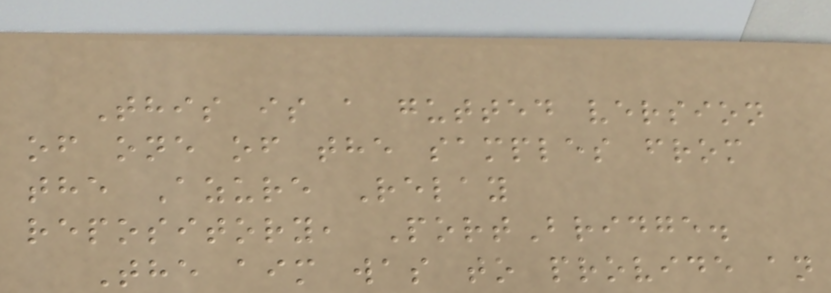This is a gutted version
of one of the samples from
the Azure Relay
repository, PortBridge.
The aim was to provide an
